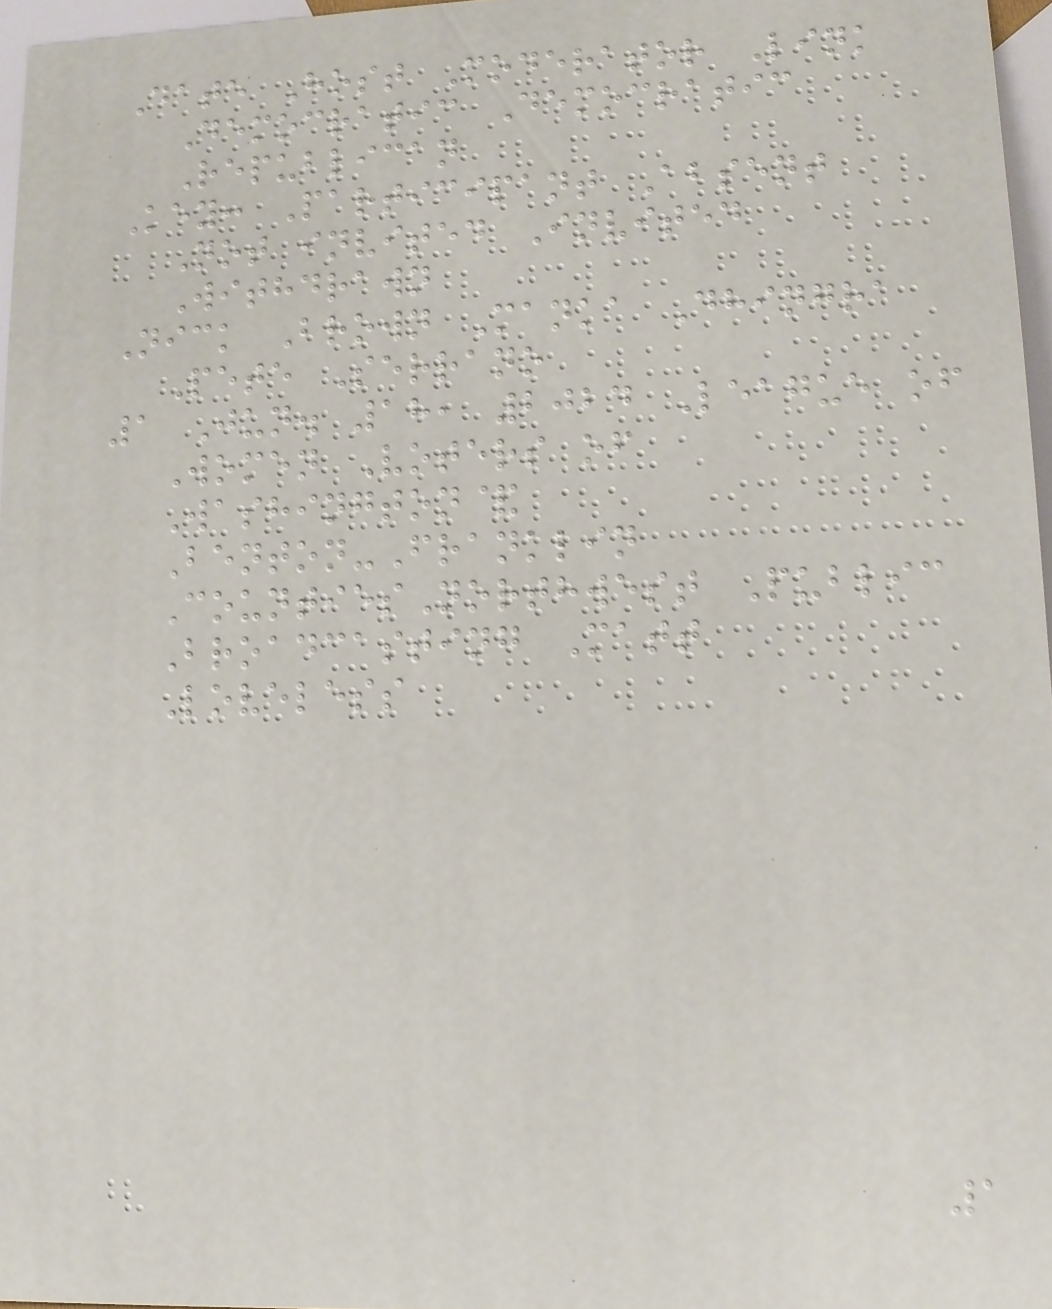Date Host Moderator Link
Democratic Democratic
Republican
Key: Participant Absent
Not invited Invited
Withdrawn
Nick Brown Manka Dhingra
Pete Serrano
1 Jun. 18, 2024 League of
Women Voters of
Washington&
Benton-Franklin
CountiesNorthwest Public
Broadcasting Matt
Loveless
1
